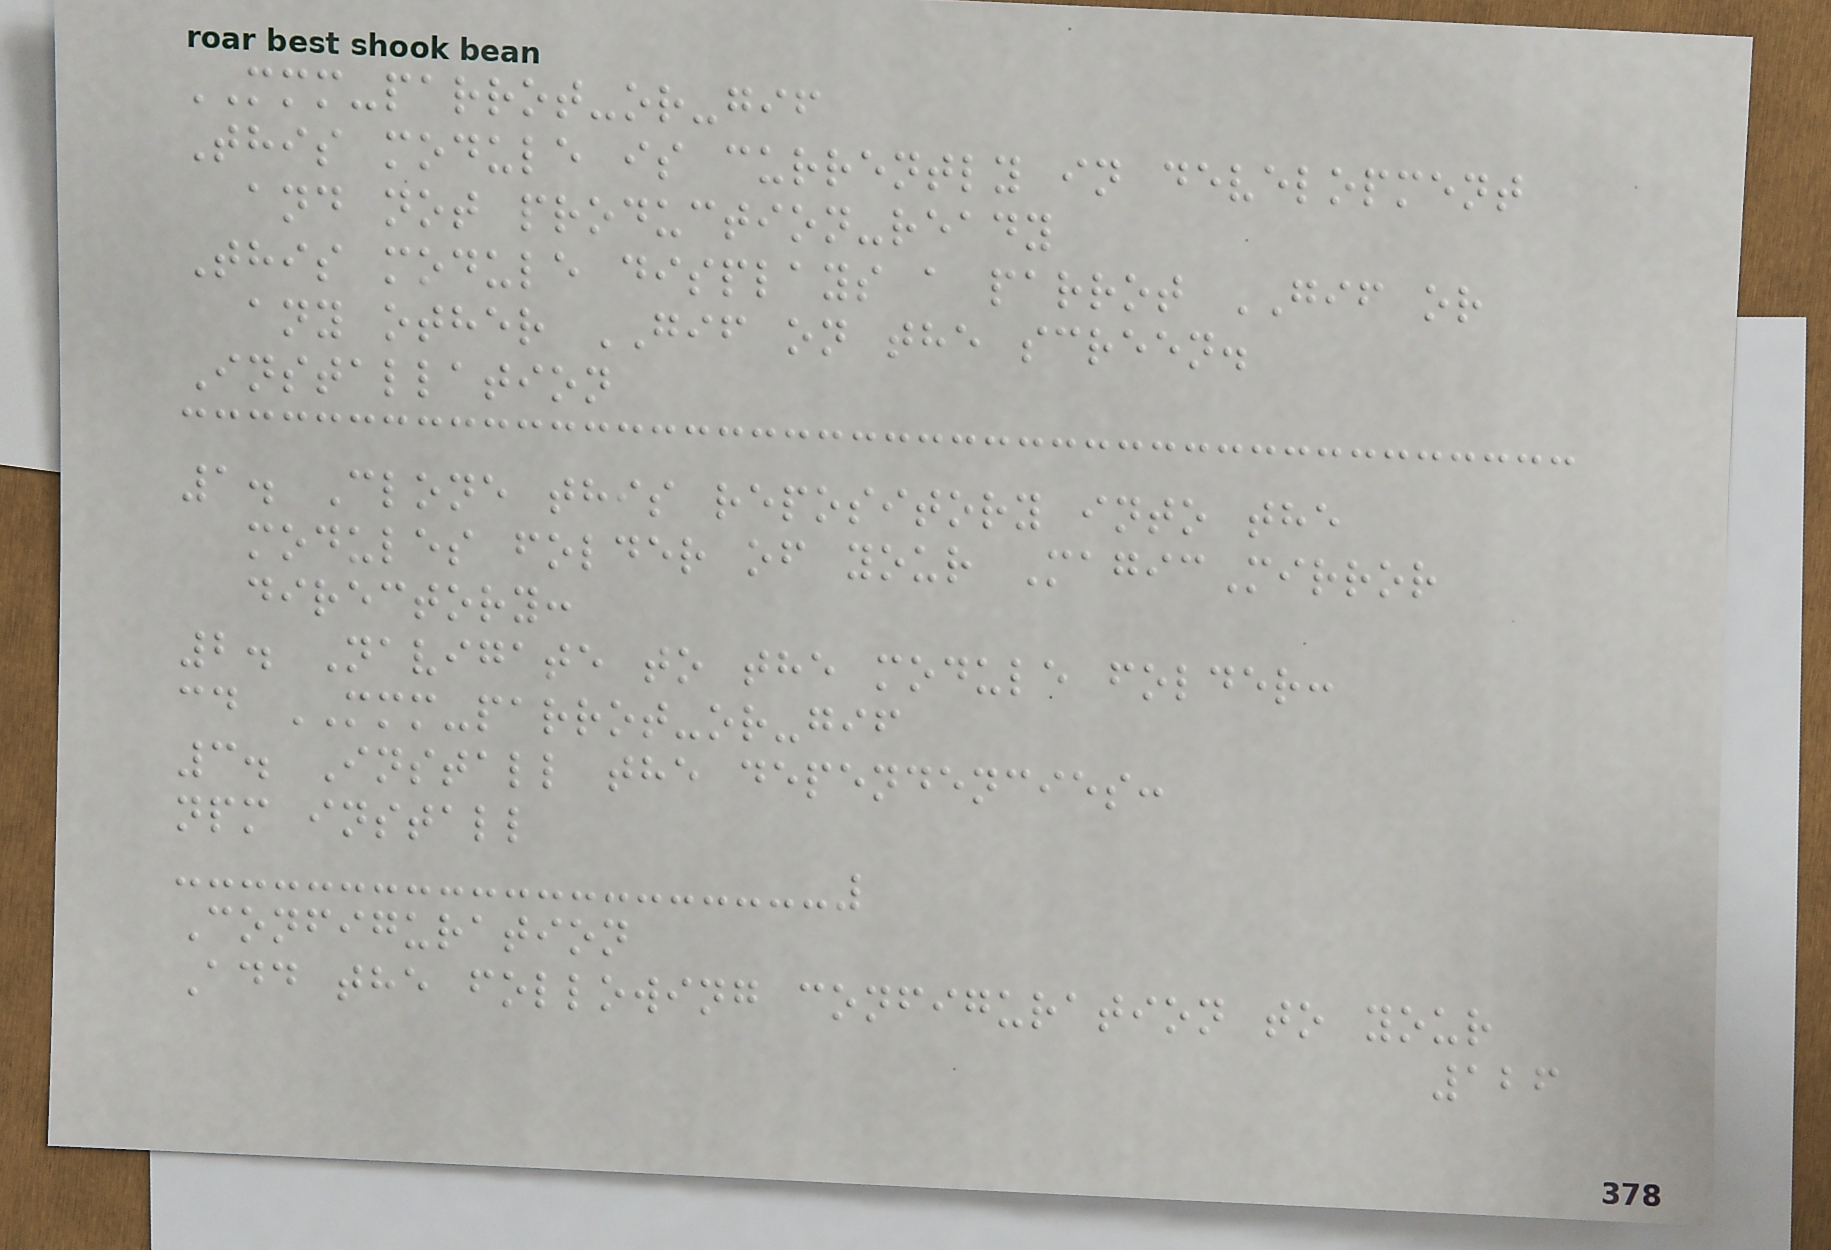MMM-parrot-or-gif
This module is currently in development
and not production-ready
This module displays a parrot GIF or
any other GIF on the screen.
Installation
1. Clone this repository into the
modules folder of your MagicMirror
directory:
2. Navigate to the module folder:
cd MMM-parrot-or-gif
3. Install the dependencies:
npm install
Configuration
Add the following configuration to your
126
